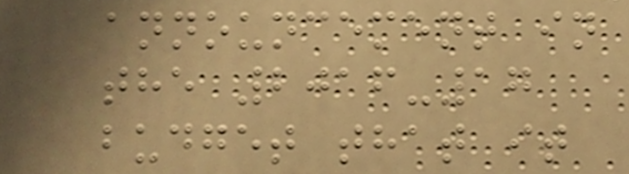announcement in
the 2016-17
budget that it
